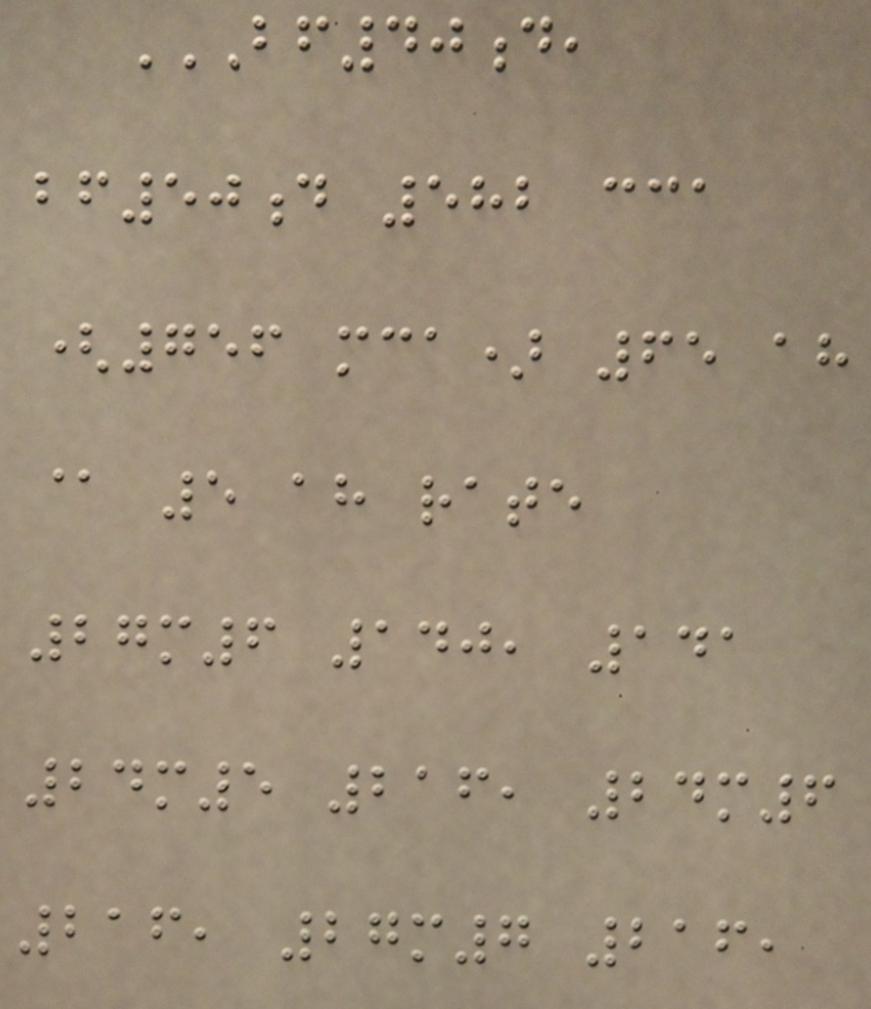BF40D,
BF50D 582 CCA
(756 MCA) 65 AH
@ 5 AH RATE
27M6 140, 141
24M5 216, 24M6
216, 27M7 216,
